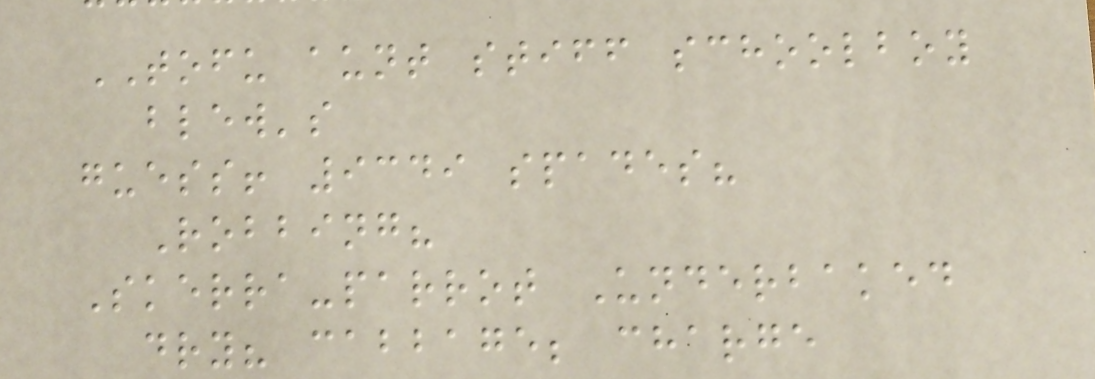TOFU aunt stiff schoolboy
blew's
guess! 9349 spades?
Robbing?
Skerra-parrot Underbaked
dry? cabbage; charge
